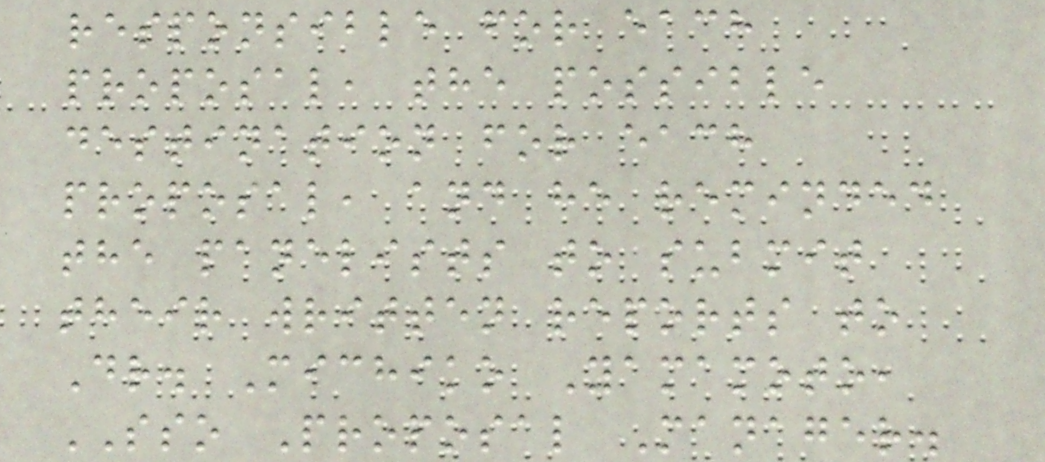responsible for each
proposal, the possible
destination for each
proposal, and he reminded
the panelists to submit
their written reports to
Dr. Michiko Yamamoto,
SSO Proposal Manager.
